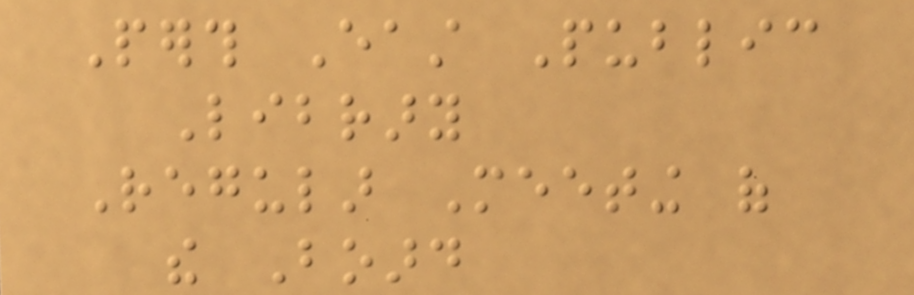Perth East Public
Library
Regular Meeting of
the Board
